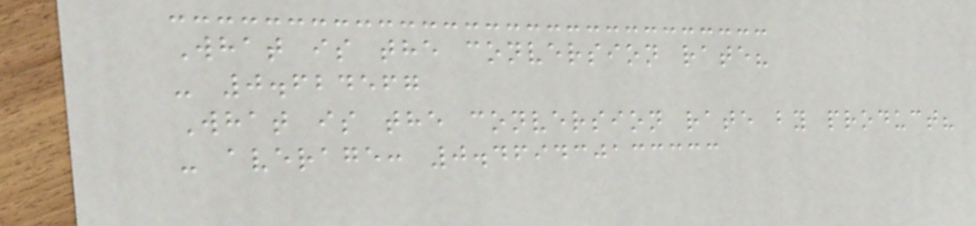What is the conversion rate?
- 0.624567
What is the conversion rate by product?
- average: 0.469430133333
